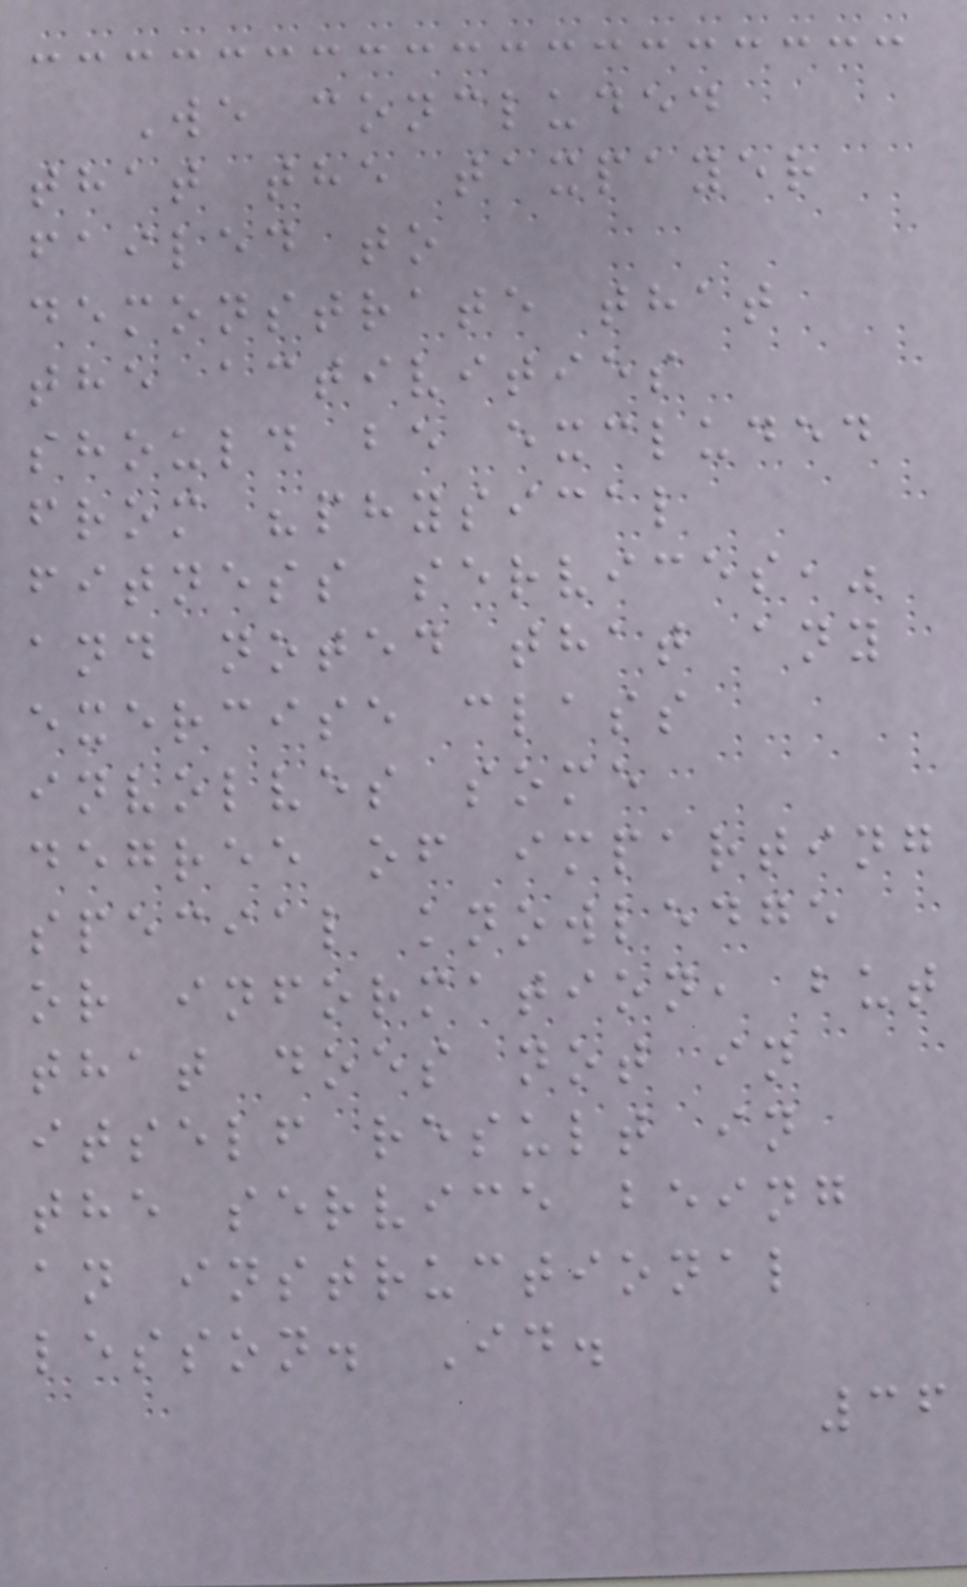We concluded
that the taxpayer
failed to
demonstrate that
the activities
should be excluded
from "physical
fitness services,"
and noted that any
exercise class
involves some
degree of imparting
special knowledge
or information, but
that does not in
itself result in
the service being
an instructional
lesson. Id.
36
